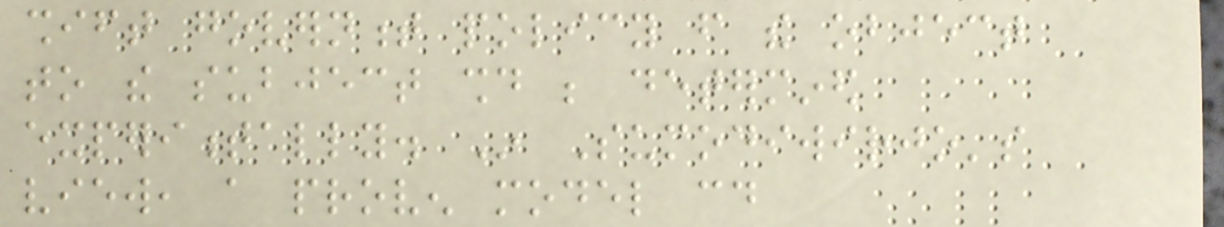shift government policy from the object
to the subject should be determined
experimentally. In Sumodiwirjo's
view, a proven model could
